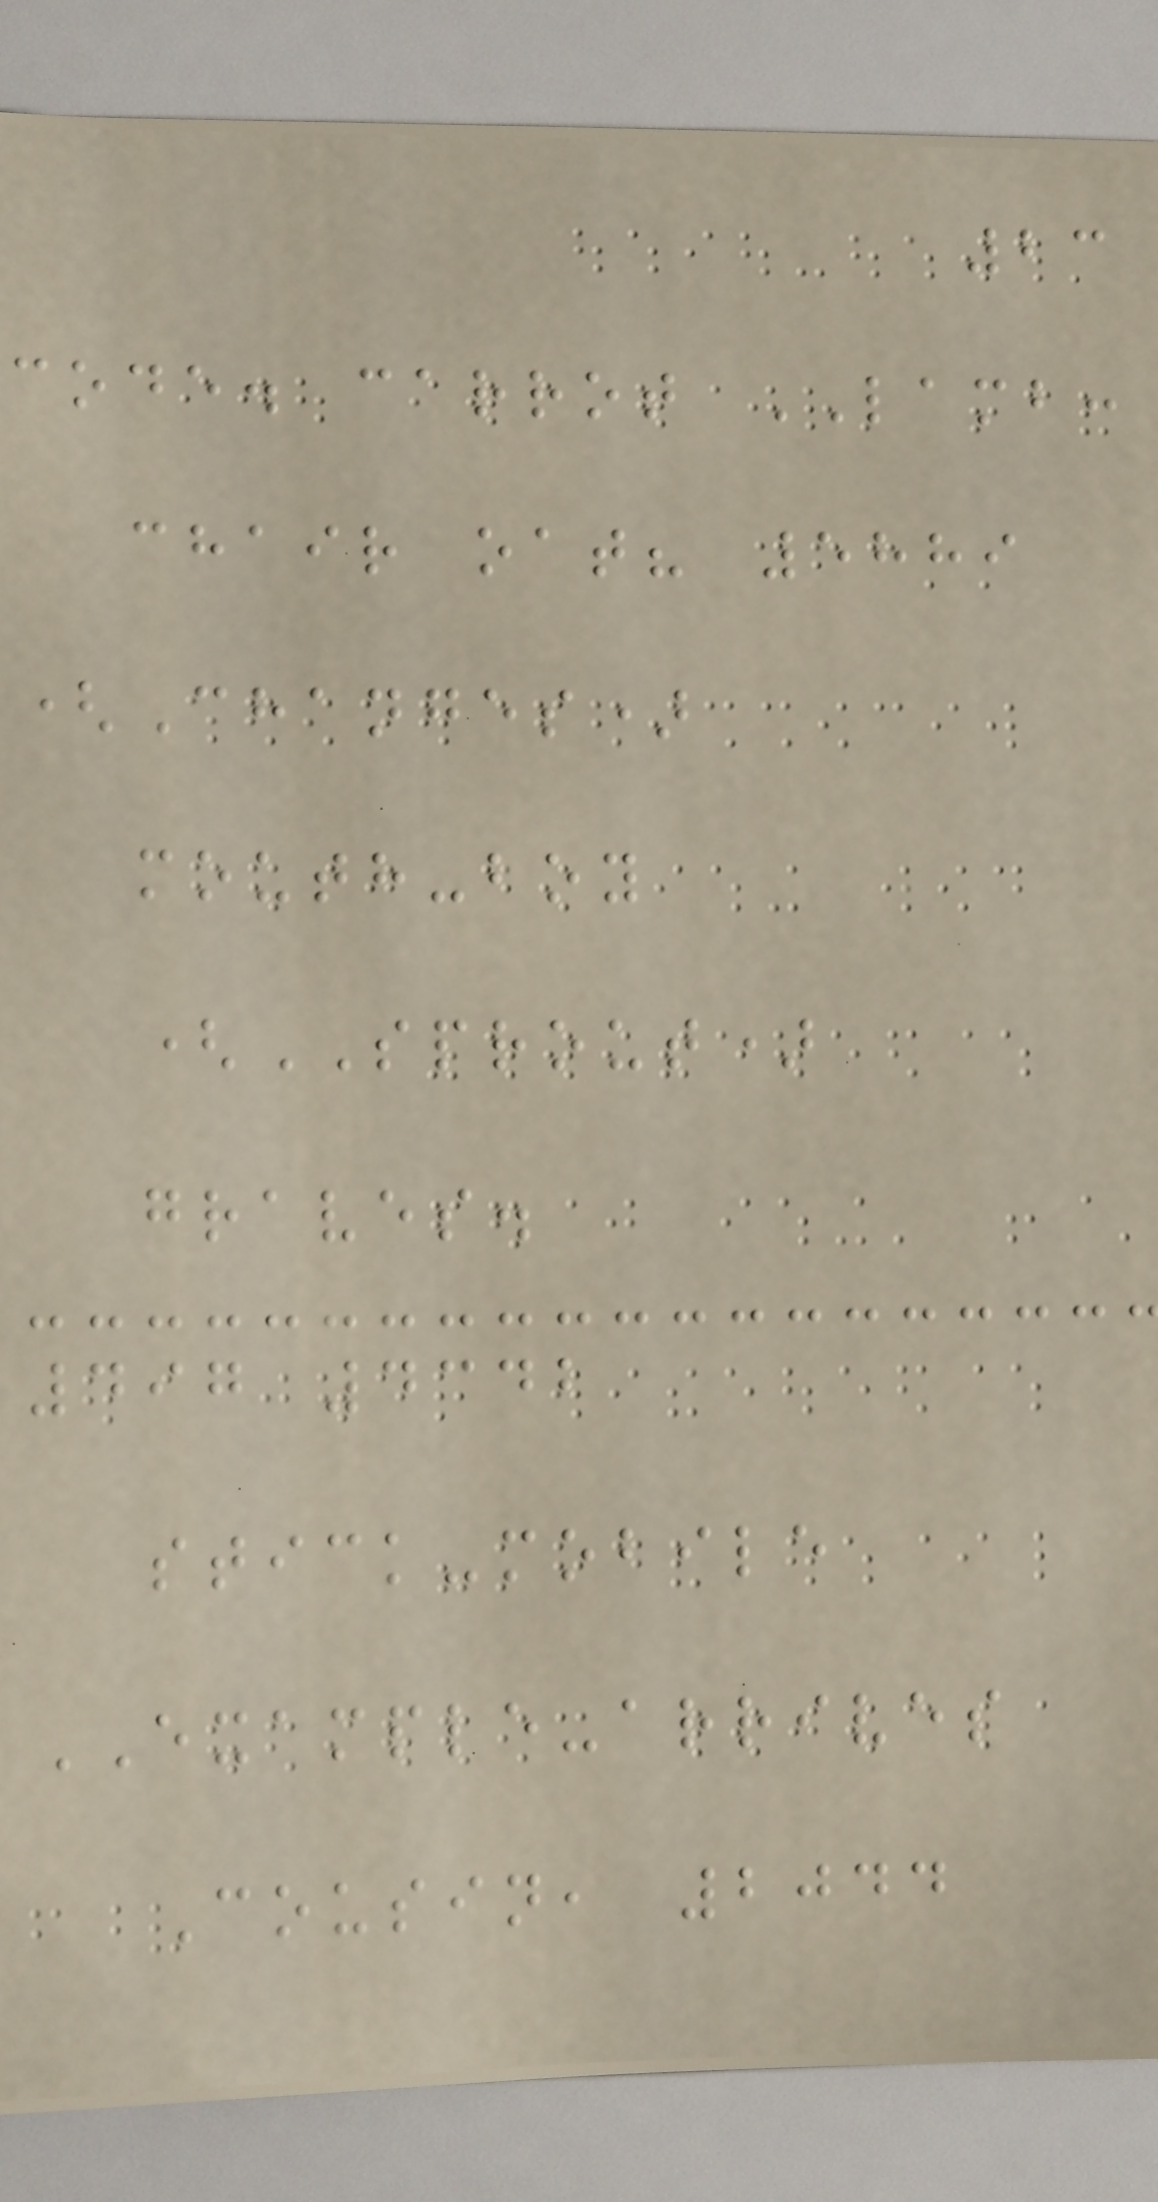23
code. carrot LAMB:
chair oat? 5889
(Changes)
mouth-boy
(SPROUT)
graves.
497 4342
stick-mobile
EXAMPLE-arrives
Cousin, 2044
